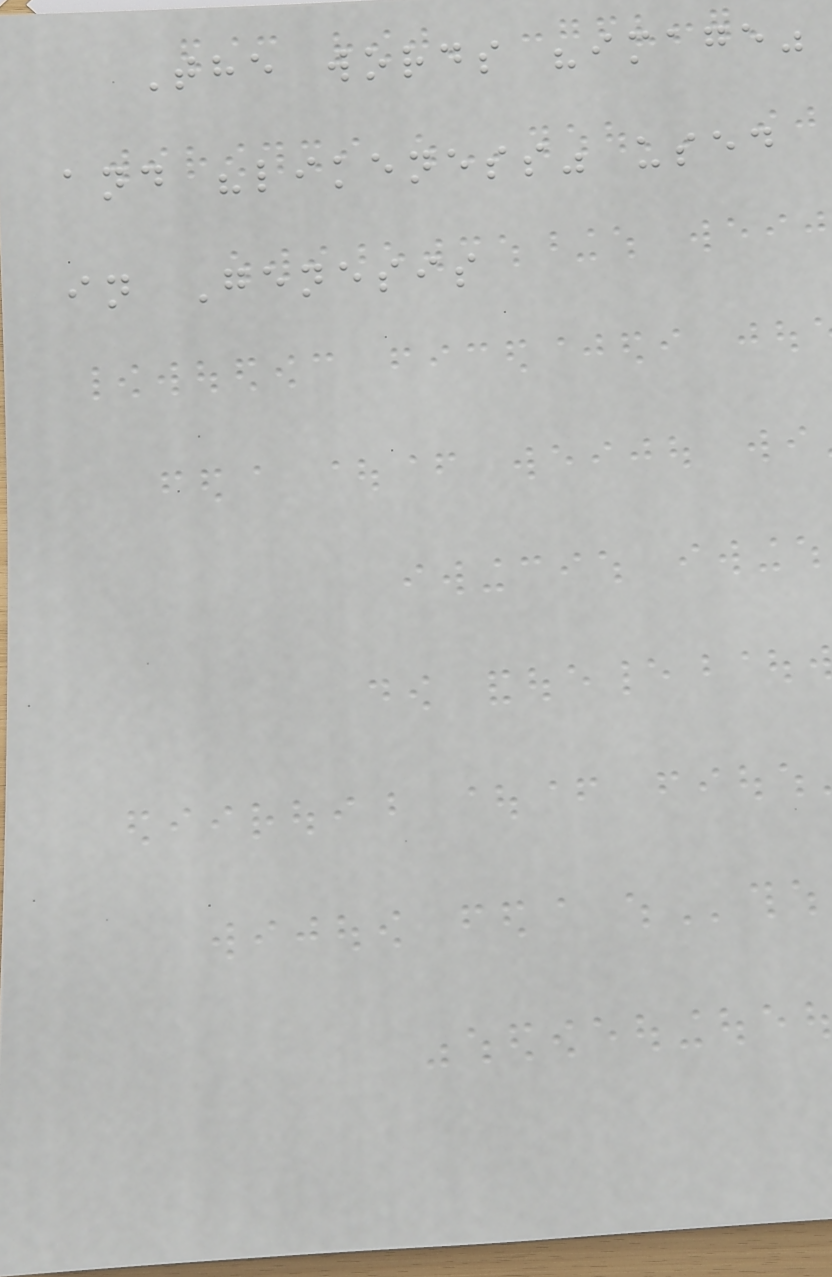The words "image"
and "likeness" used
in Genesis
